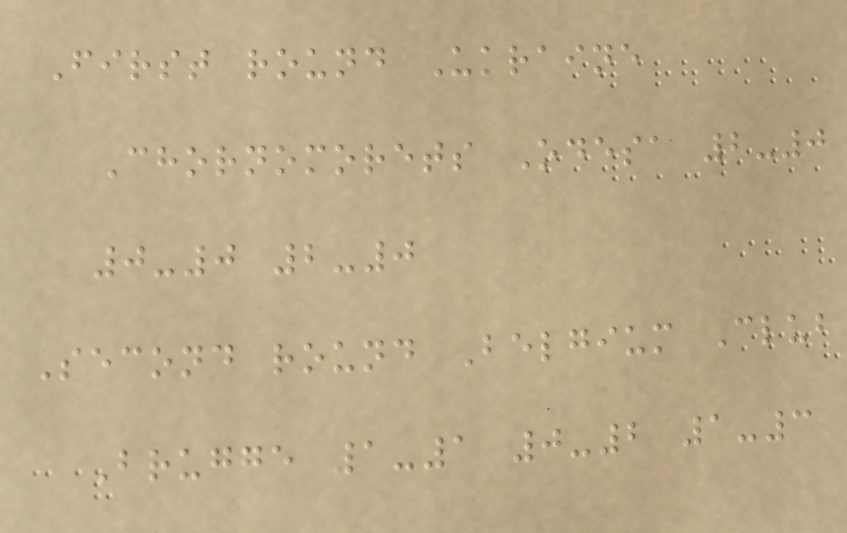First round Ukraine
Chornomorets Odesa 2-0
0-0 2-0
Second round Belgium Club
Brugge 1-1 0-2 1-3
